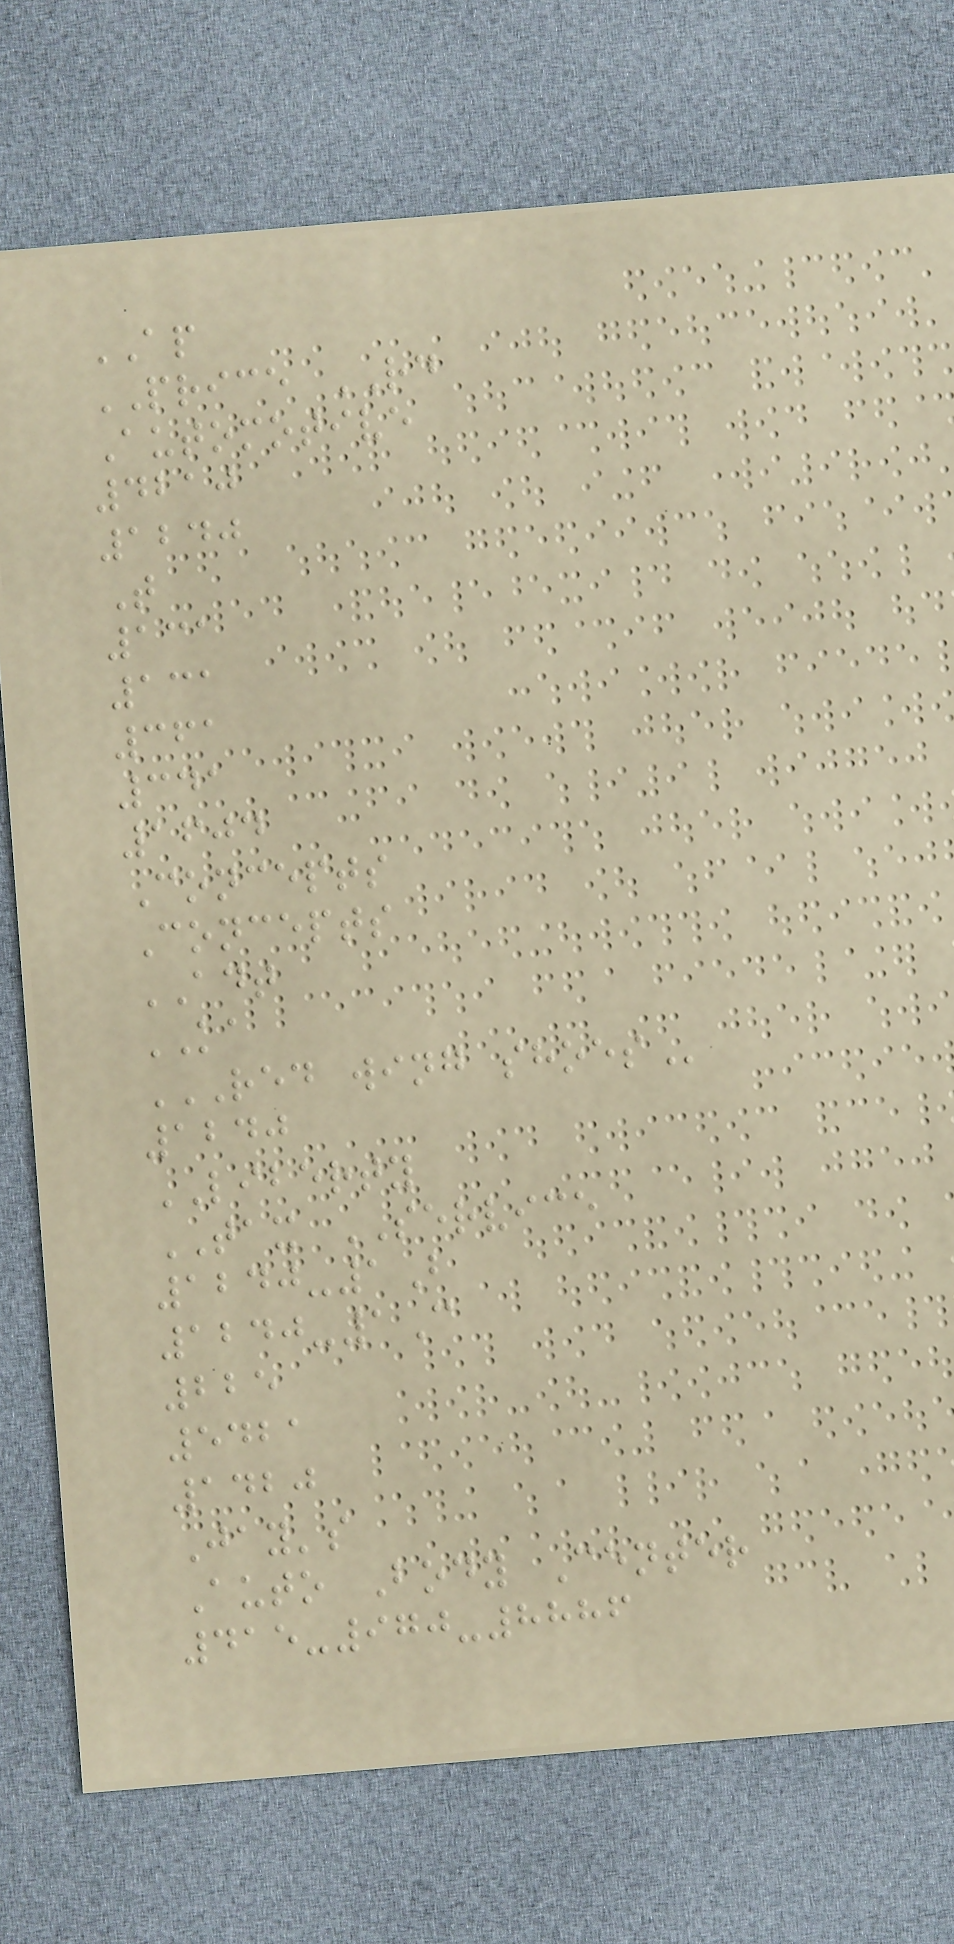AP
PRICE RD
Automotive
4210
1240
T
131
131
361
341
1604
Concepts
Concepts
ADT
KA
RED WING SHOES
1240
LIBERTY
TAX SERVICE
1240-1B
1240-1C
225
5421
1420
Jay's
Auto Body Center
415-970-8886
